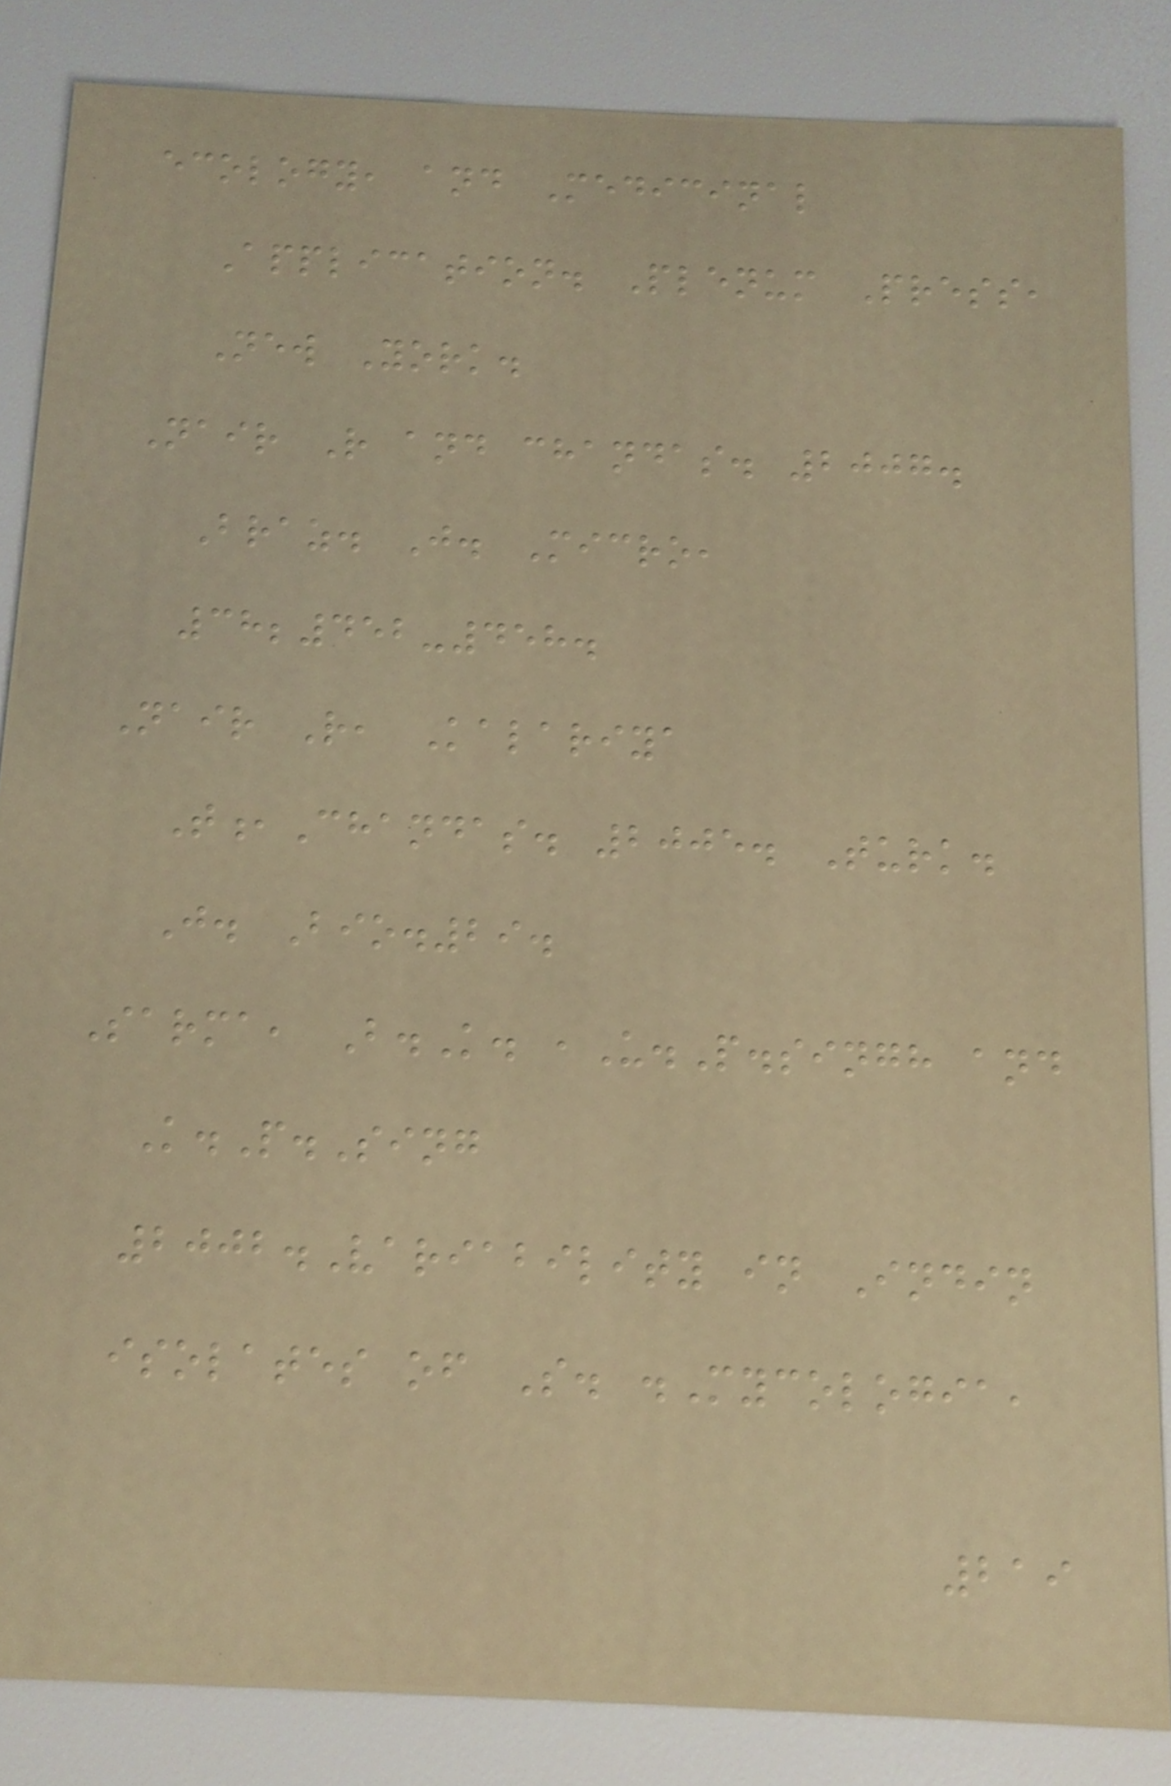ecology, and Medicinal
Application. Plenum Press,
New York.
Nair R and chandas. 2007.
Braz. J. Micro,
38;452-458.
Nair R, Kalariya
T,Chandas. 2005. Turk.
J. Bio.29.
Sarma, B.K. ,U.P.singh and
K.P.Sing
2002.Variability in Indin
isolates of S. .Mycologia,
219
